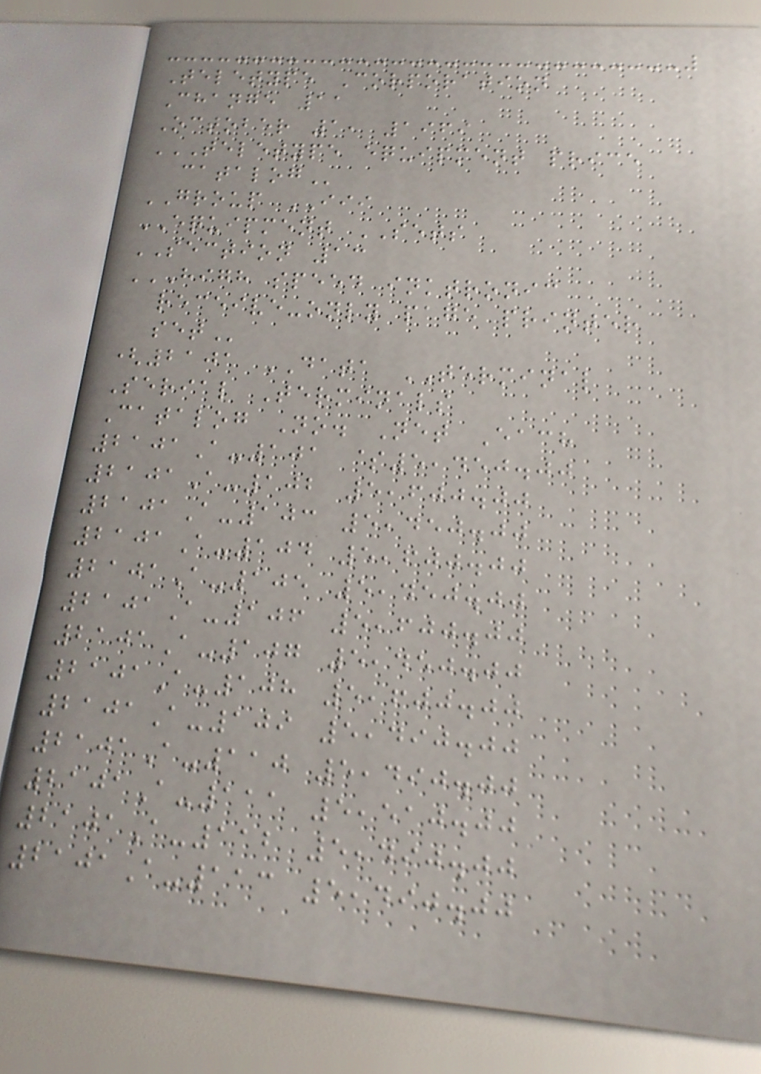Teletype Corporation
Change 11
October 1, 1969
TELETYPE EQUIPMENT PRICE
CATALOG
GROUP III
EQUIPMENT SETS
SECTION 13
HIGH SPEED INKTRONIC
RECEIVE-ONLY PAGE PRINTER
SET
(2101 DATA TERMINAL
Serial Terminals
Catalog No. Net Each
2101A-101 $5,450.00
2101A-102 5,600.00
2101A-103 5,450.00
2101A-104 5,600.00
2101A-105 5,450.00
2101A-106 5,600.00
2101A-107 5,450.00
2101A-108 5,600.00
2101A-109 5,490.00
2101A-110 5,490.00
2101A-111 5,510.00
2101A-112 5,490.00
2101A-113 5,490.00
